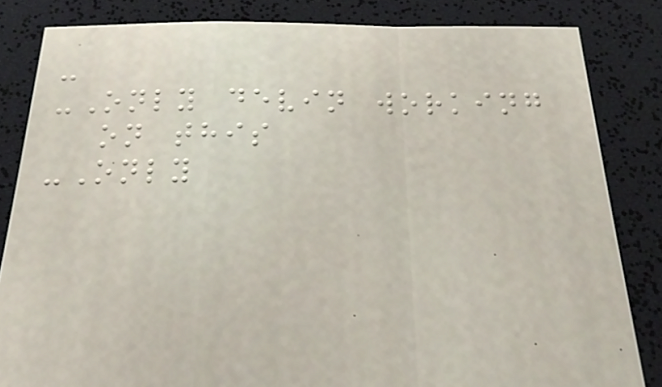-
-Only devin working
on this
-Only
